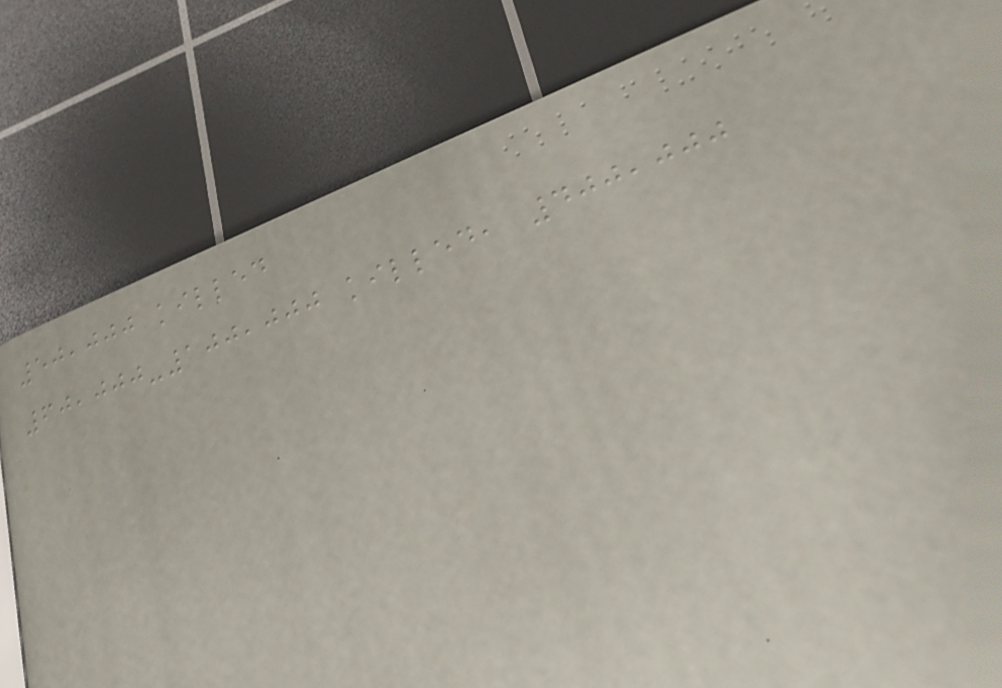50,000 killed
60,000-100,000 killed, 400,000
